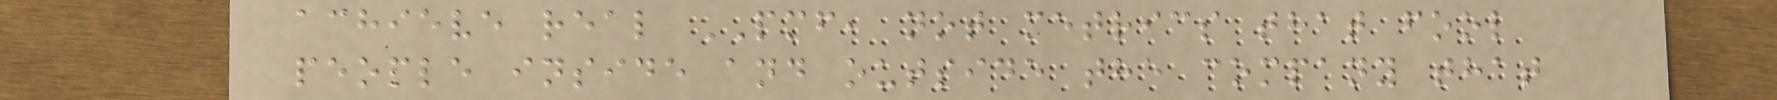achieve real PMF, not metrics that fool
people inside and outside the company that
